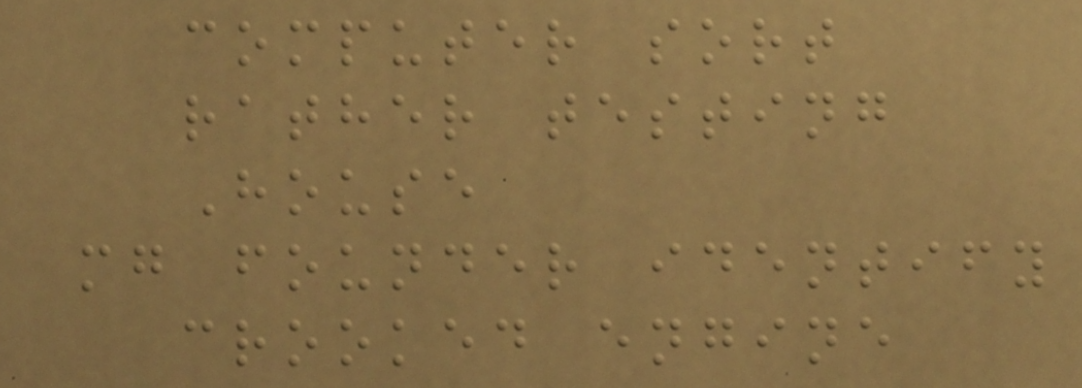computer sort
rather testing
House
mg founder identify
crooked engine
